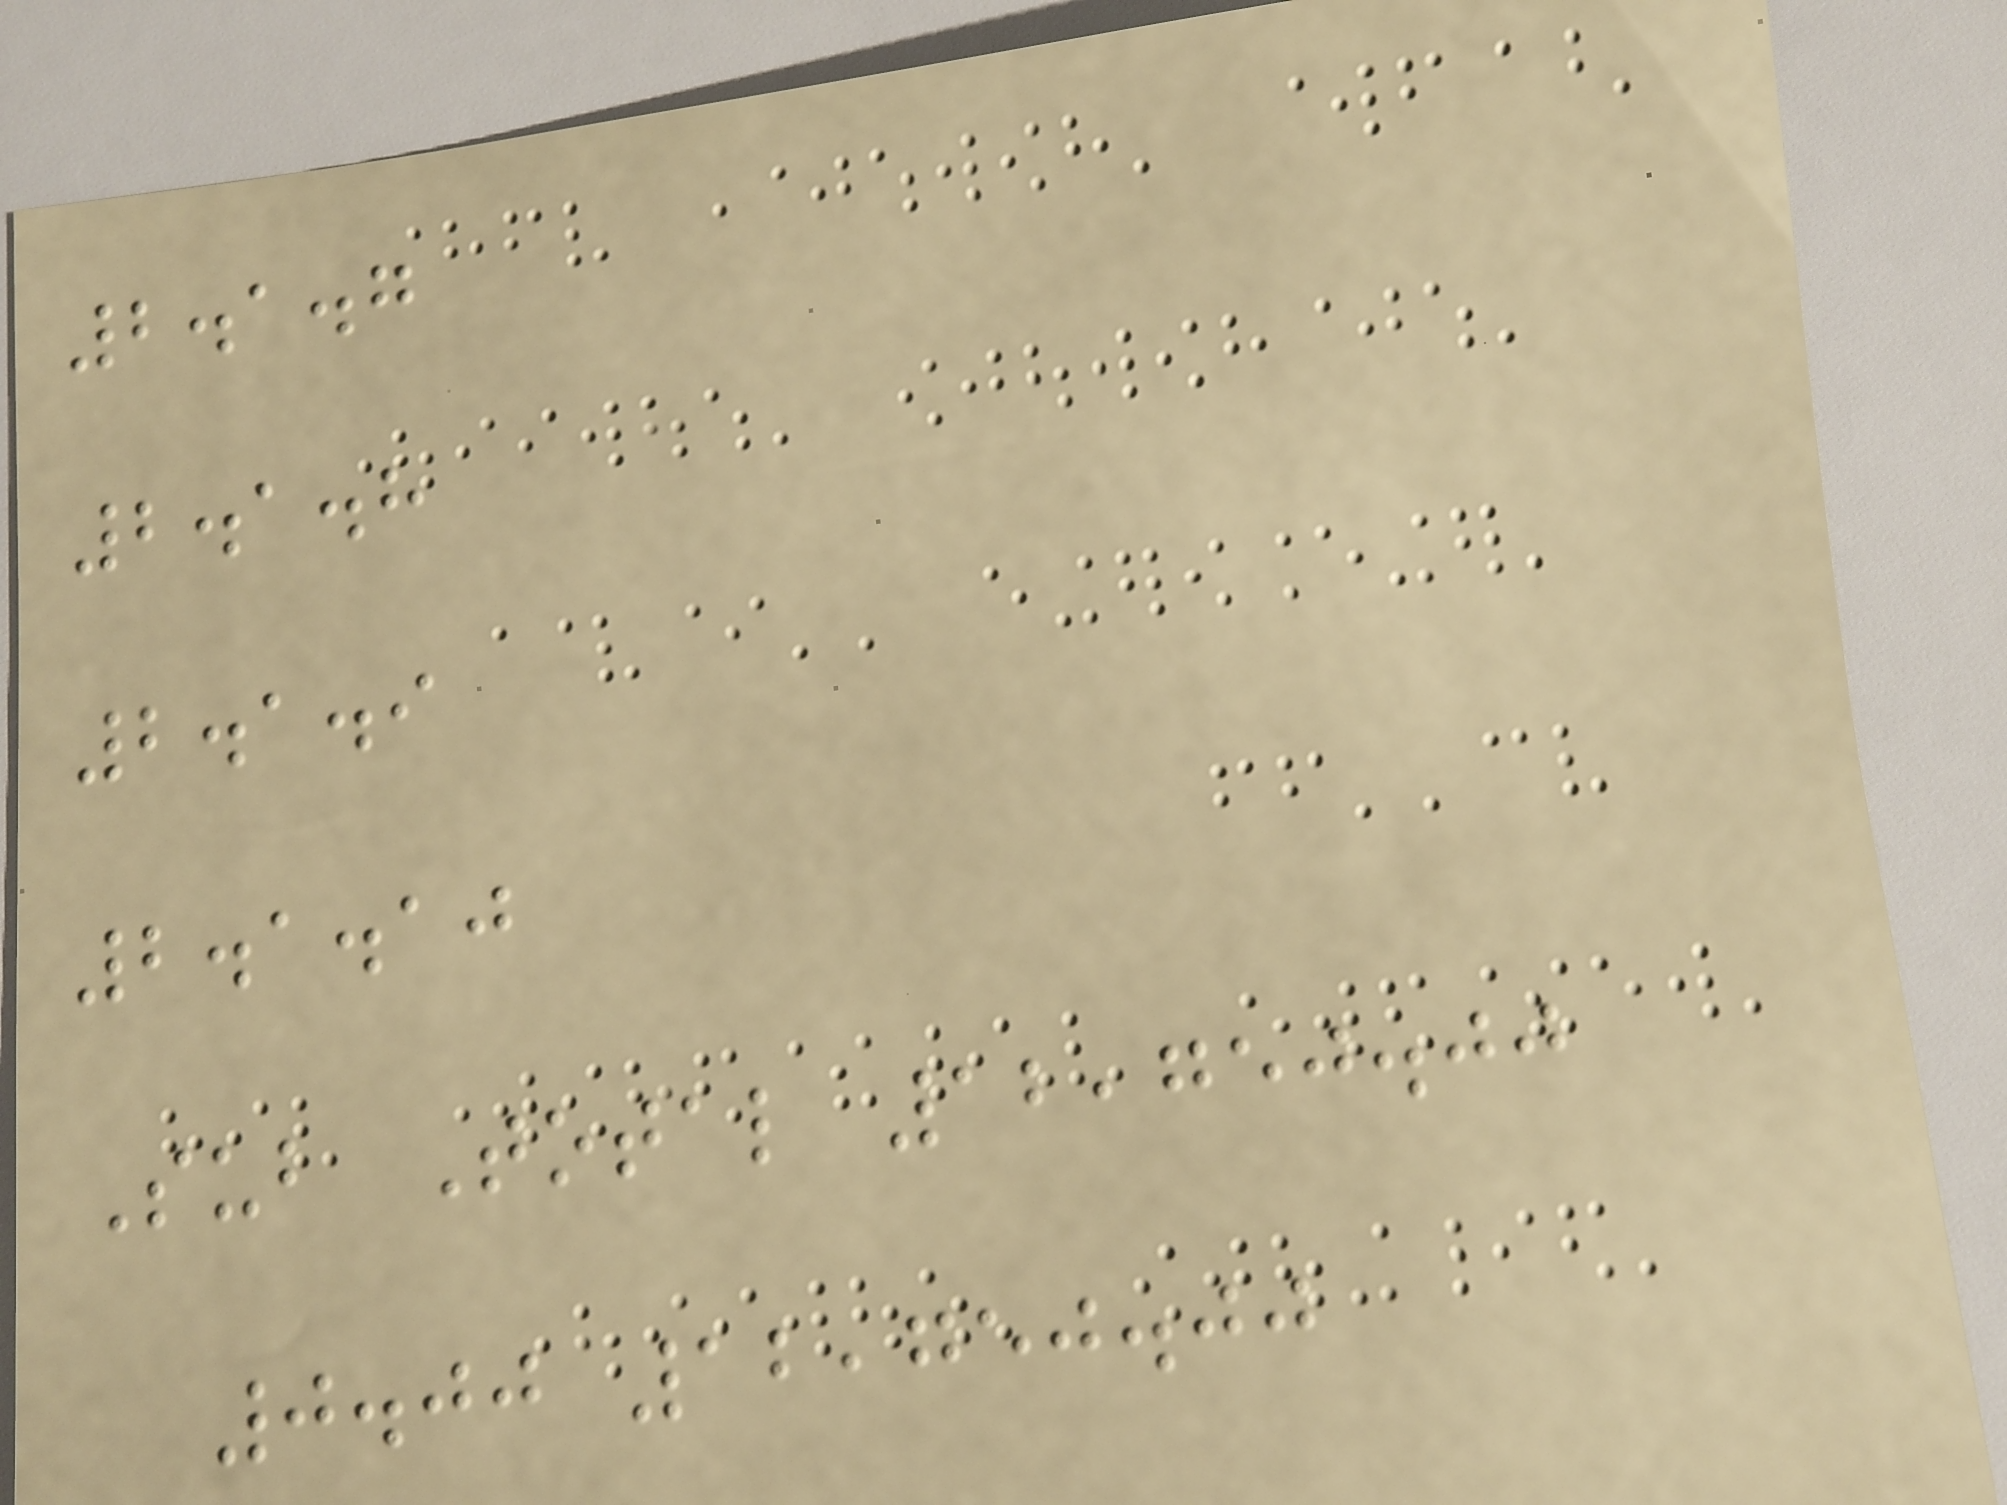2.1.7
2.1.8
2.1.9
2.1.10
Sub Total 12,750.00
0.00 12,750.00
